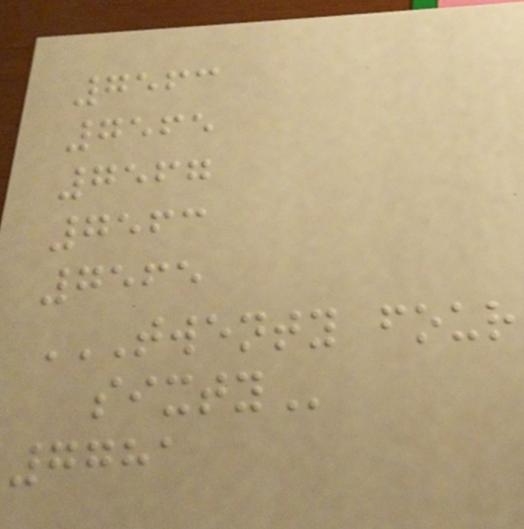7563
7565
7567
7563
7565
TWENTY FOUR
SIXTY
7781
